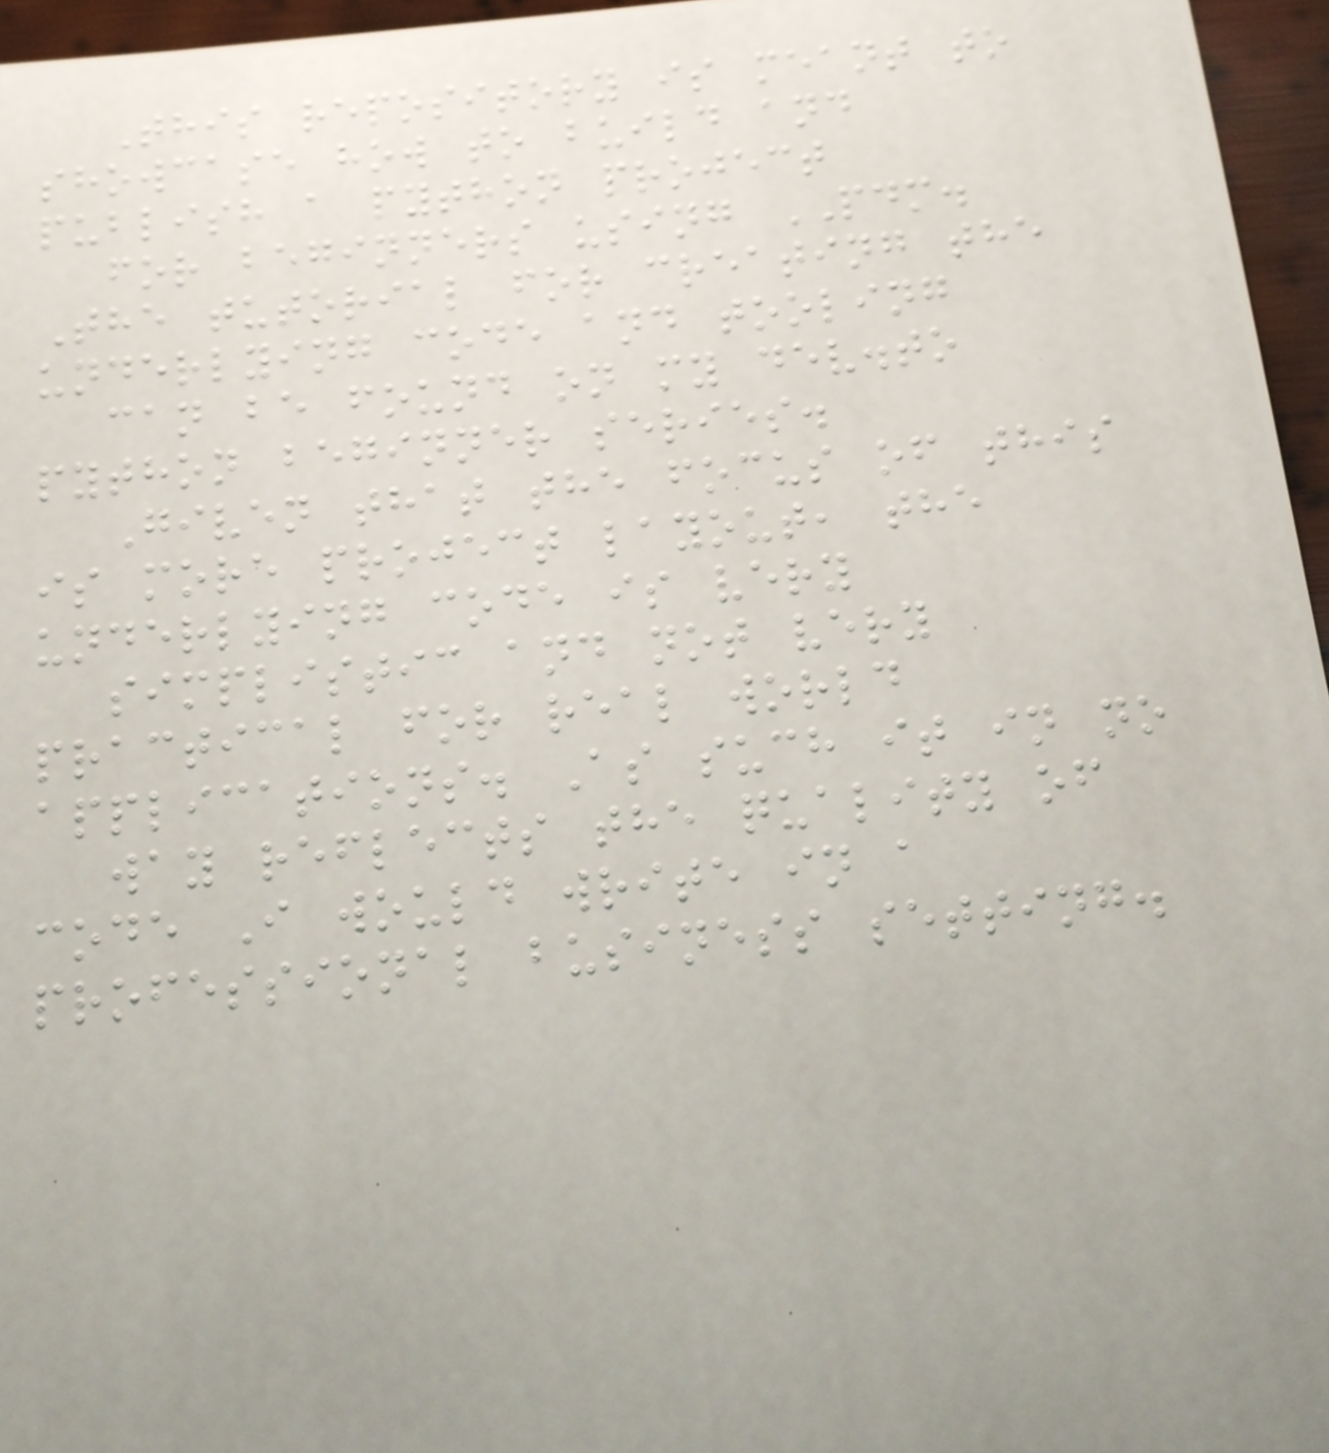This repository is meant to
showcase how to build and
publish a python project
for beginners using PDM.
The tutorial for creating the
underlying code and tooling
can be found on my dev.to
python beginner series.
Given that the focus of this
is more project layout, the
underlying code is very
simplistic and not very
practical for real world
applications. As such it in no
way reflects the quality of
code I would write in a
professional business setting.
